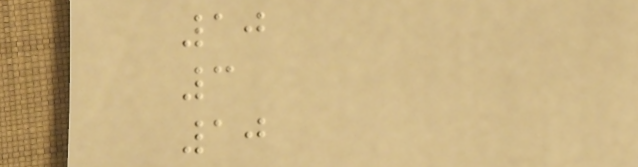10
3
10
